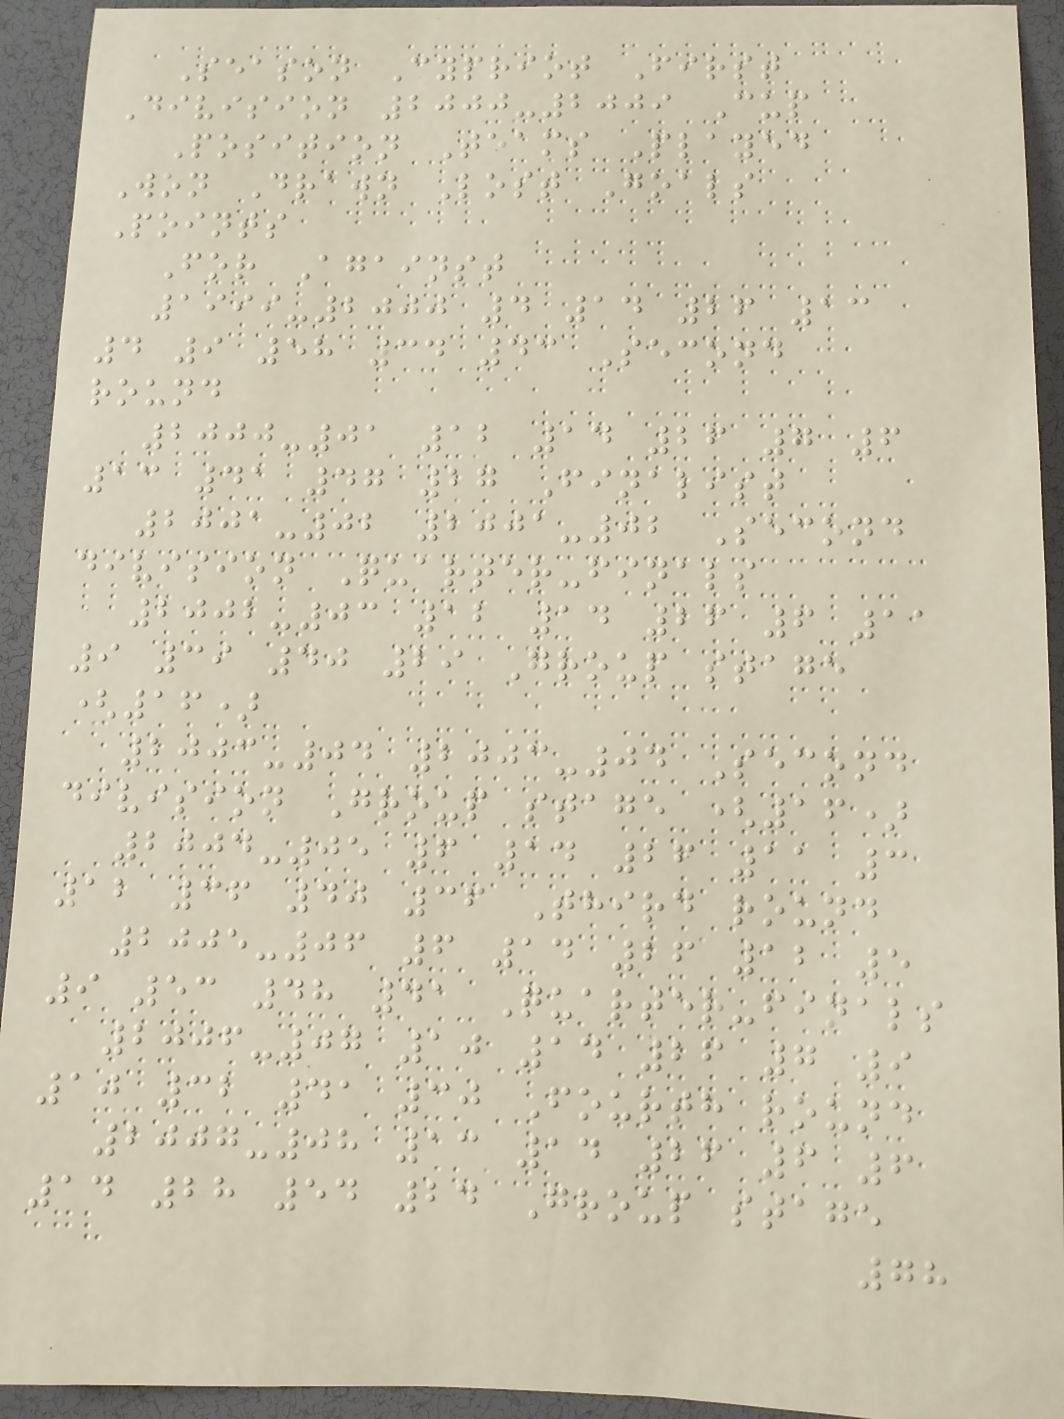Season Cypriot First
Division 2000-2009 Cup
Position Teams Played
Won Drawn Lost Goals
Points
For Against
1999-2000 4 14 26 13
4 9 58 34 43 Second
round
2000-01 12 14 26 7 6
13 41 47 27 Finalist
2001-02 2001-02 Second
division Quarter-finals
2002-03 12 14 26 6 11
9 39 40 29 Group stage
(16)
2003-04 2003-04 Second
division Group stage (16)
2004-05 6 14 26 11 3
12 36 40 36 Third round
2005-06 6 14 26 12 5
9 53 48 41 Quarter-finals
2006-07 10 14 26 7 9
10 32 41 30 Fourth round
2007-08 13 14 26 6 6
14 28 54 24 Group stage
78
